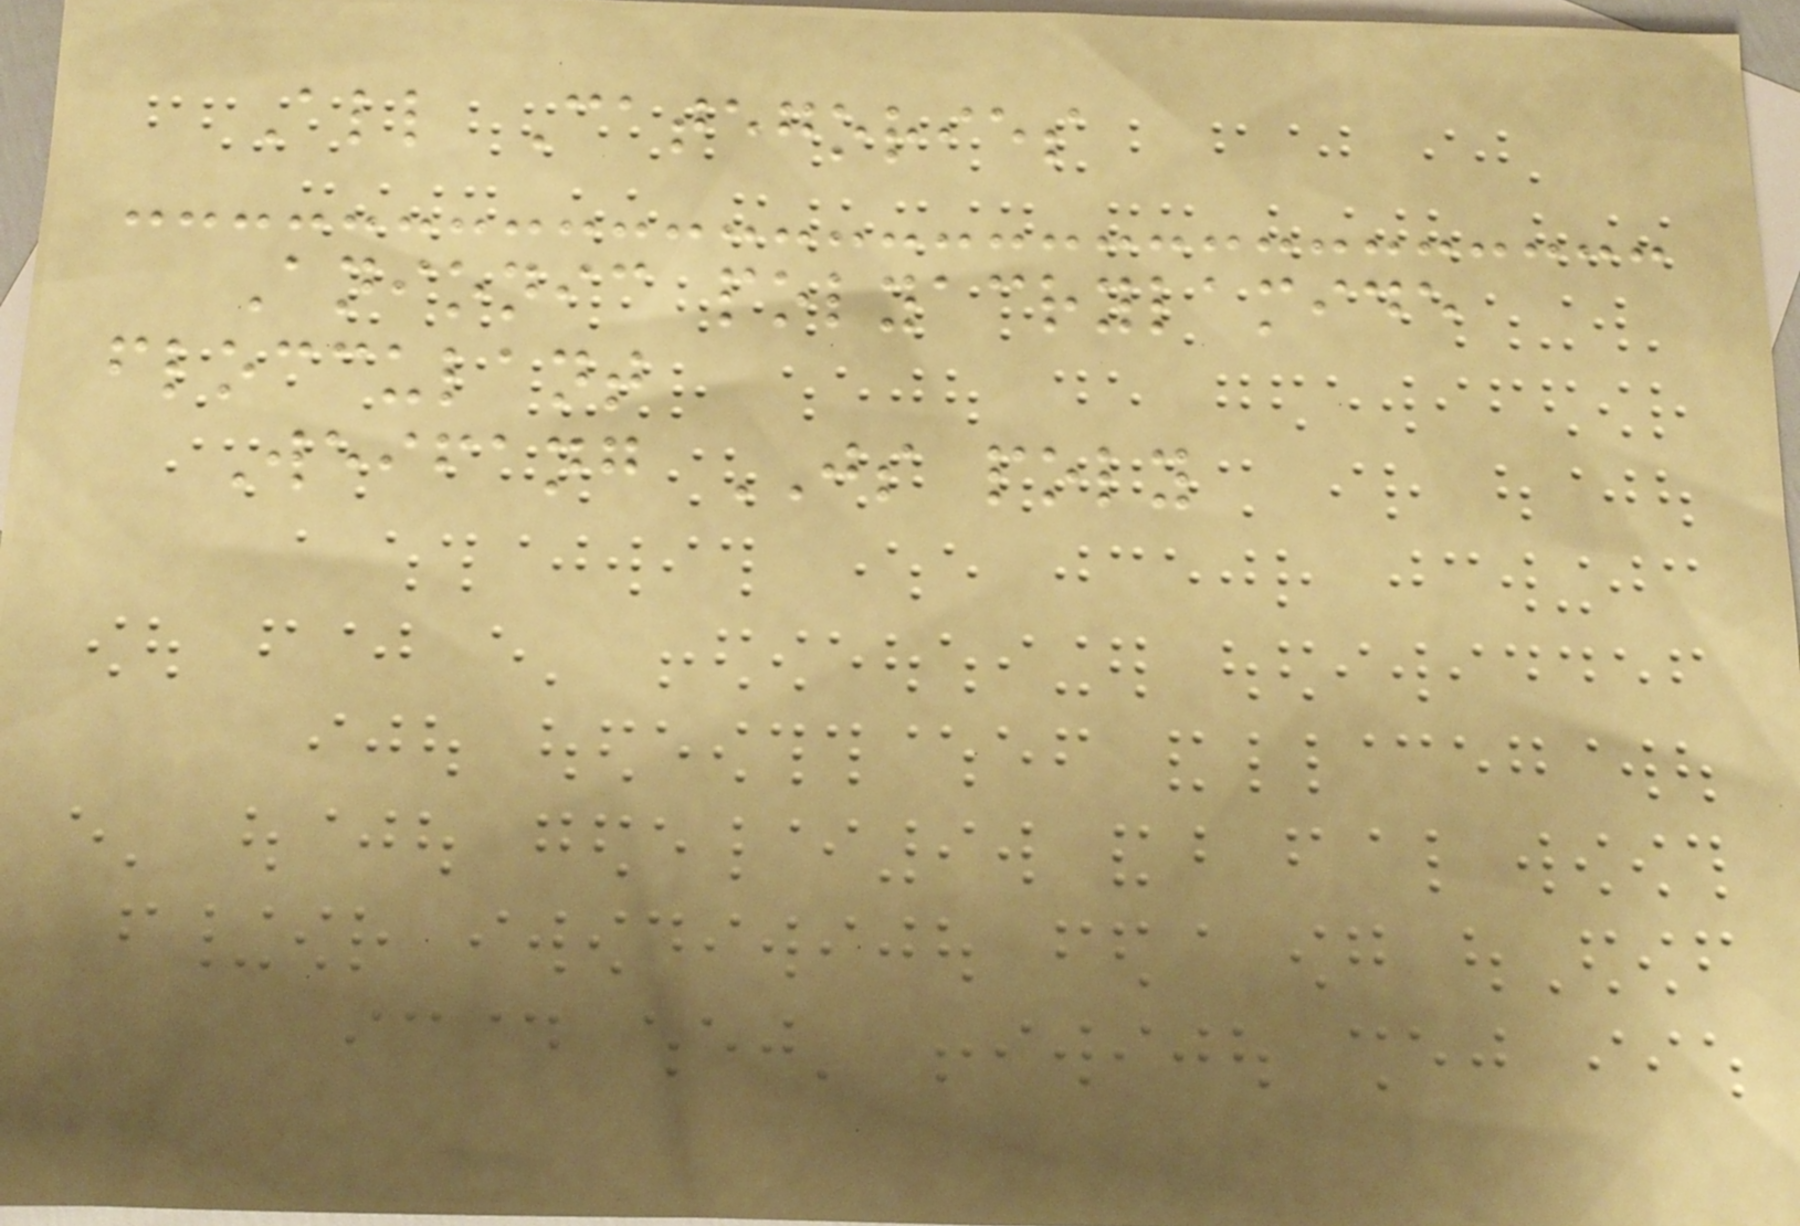All Categories
Anionic polyacrylamide
flocculant
Weifang JS poly
